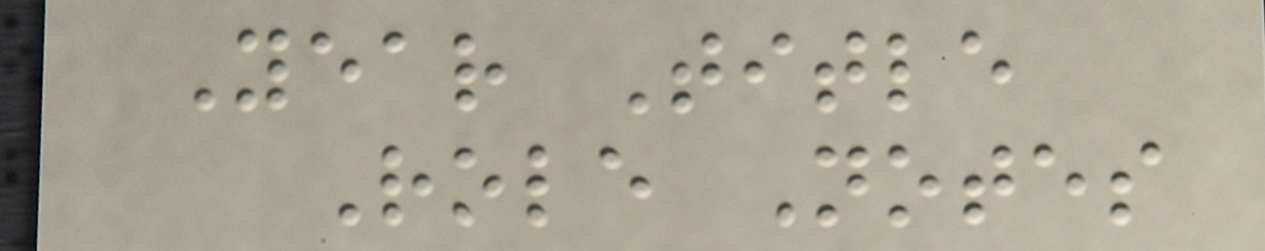Year Title
Role Notes
